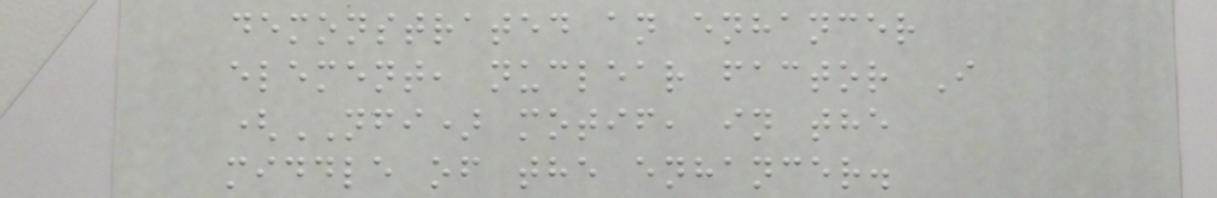demonstrated an enhancer
element, nuclear factor I
(NFI) motif, in the
middle of the enhancer.
